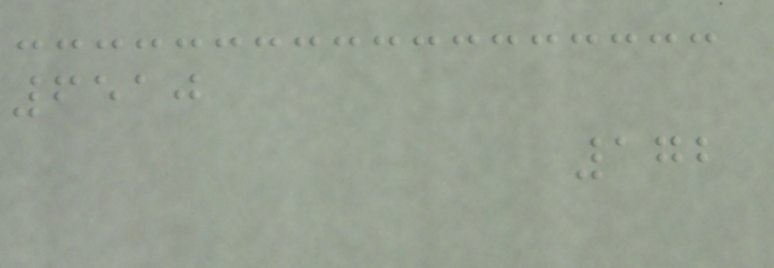6510
172
